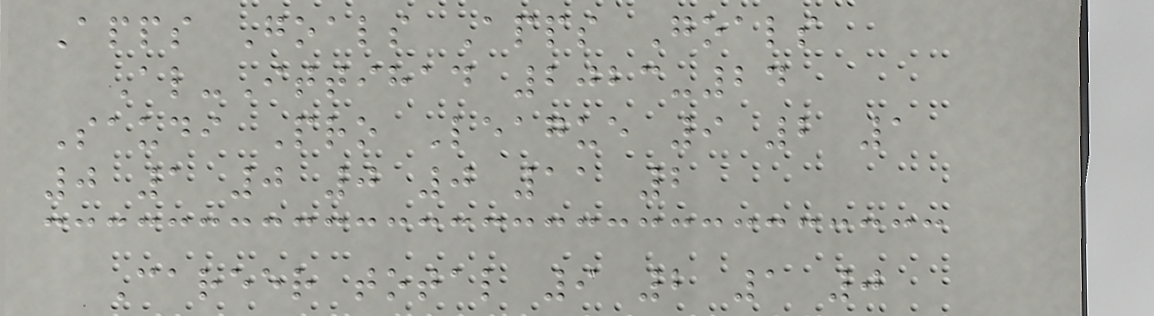Apps Goals Apps Goals
Al-Ittihad 2023-24
Saudi Pro League 9 2 1
0 1 0 0 0 11 2
Career total 9 2 1 0
